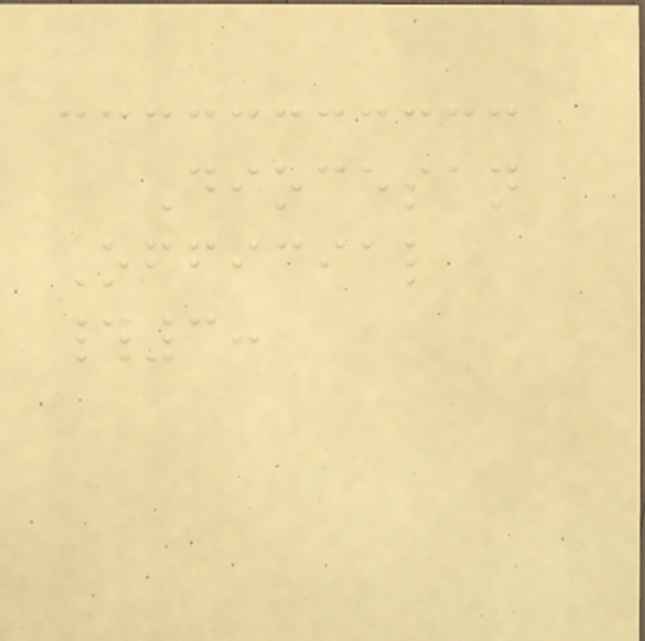Diocesan
Official
#3:
